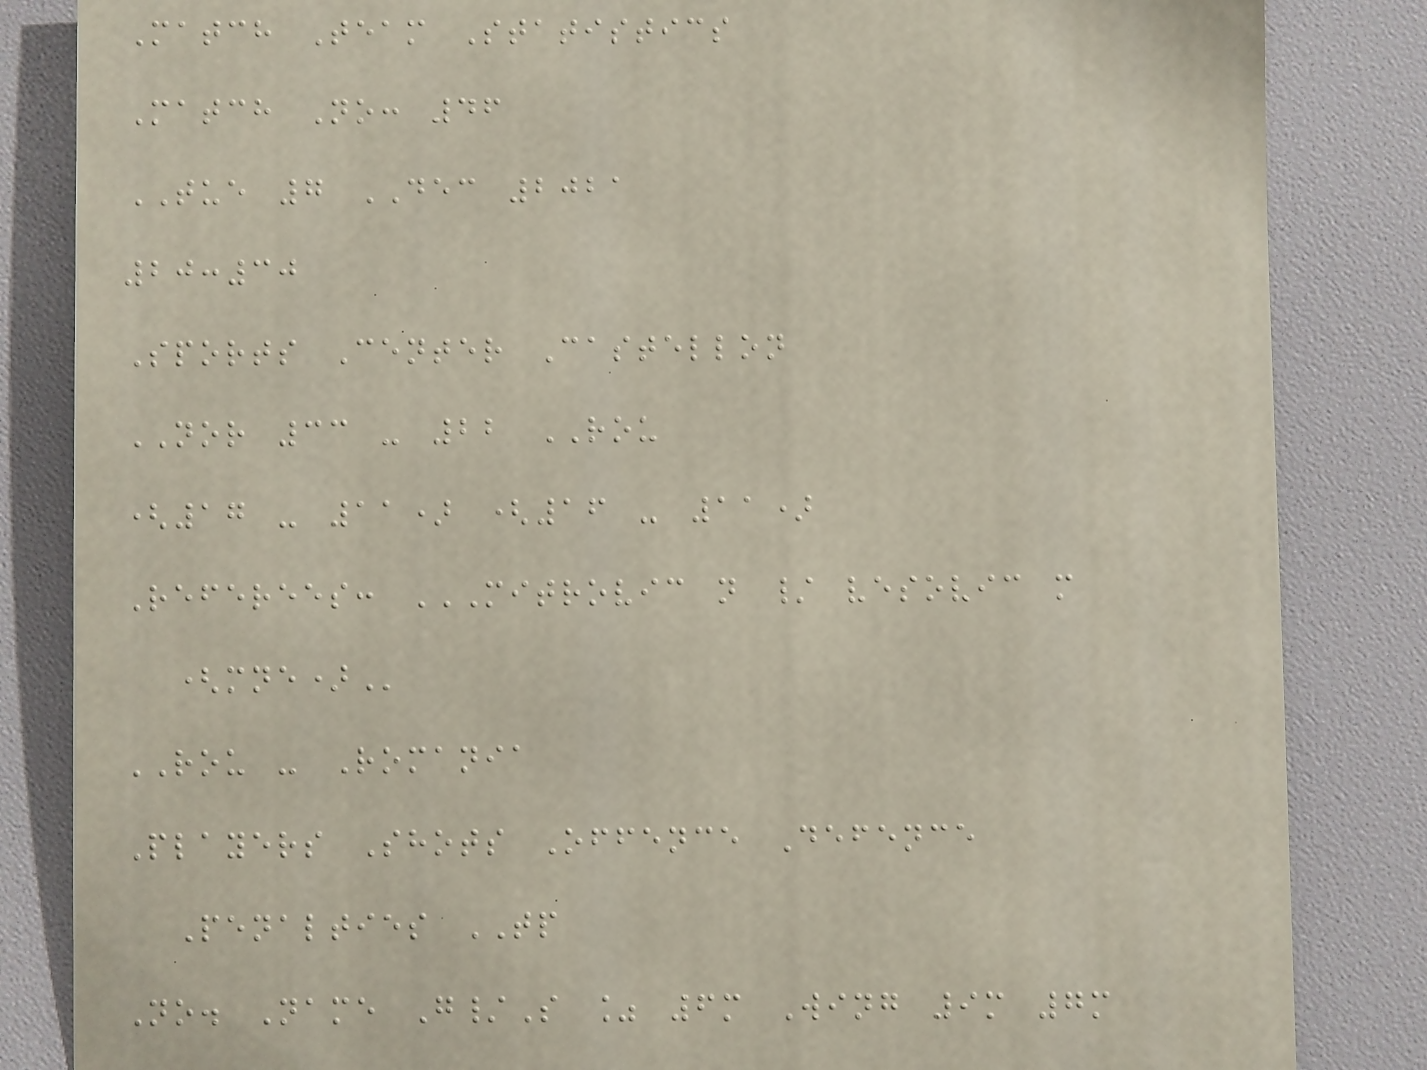Match Team Statistics
Match No: 46
TUE 7 DEC 2021
20:30
Sports Center Castellon
NOR 33 - 22 ROU
(17 - 11) (16 - 11)
Referees: MITROVIC N / VESOVIC M
(MNE)
ROU - Romania
Players Shots Offence Defence
Penalties TP
No. Name G/S % 6m Wing 9m 7m
